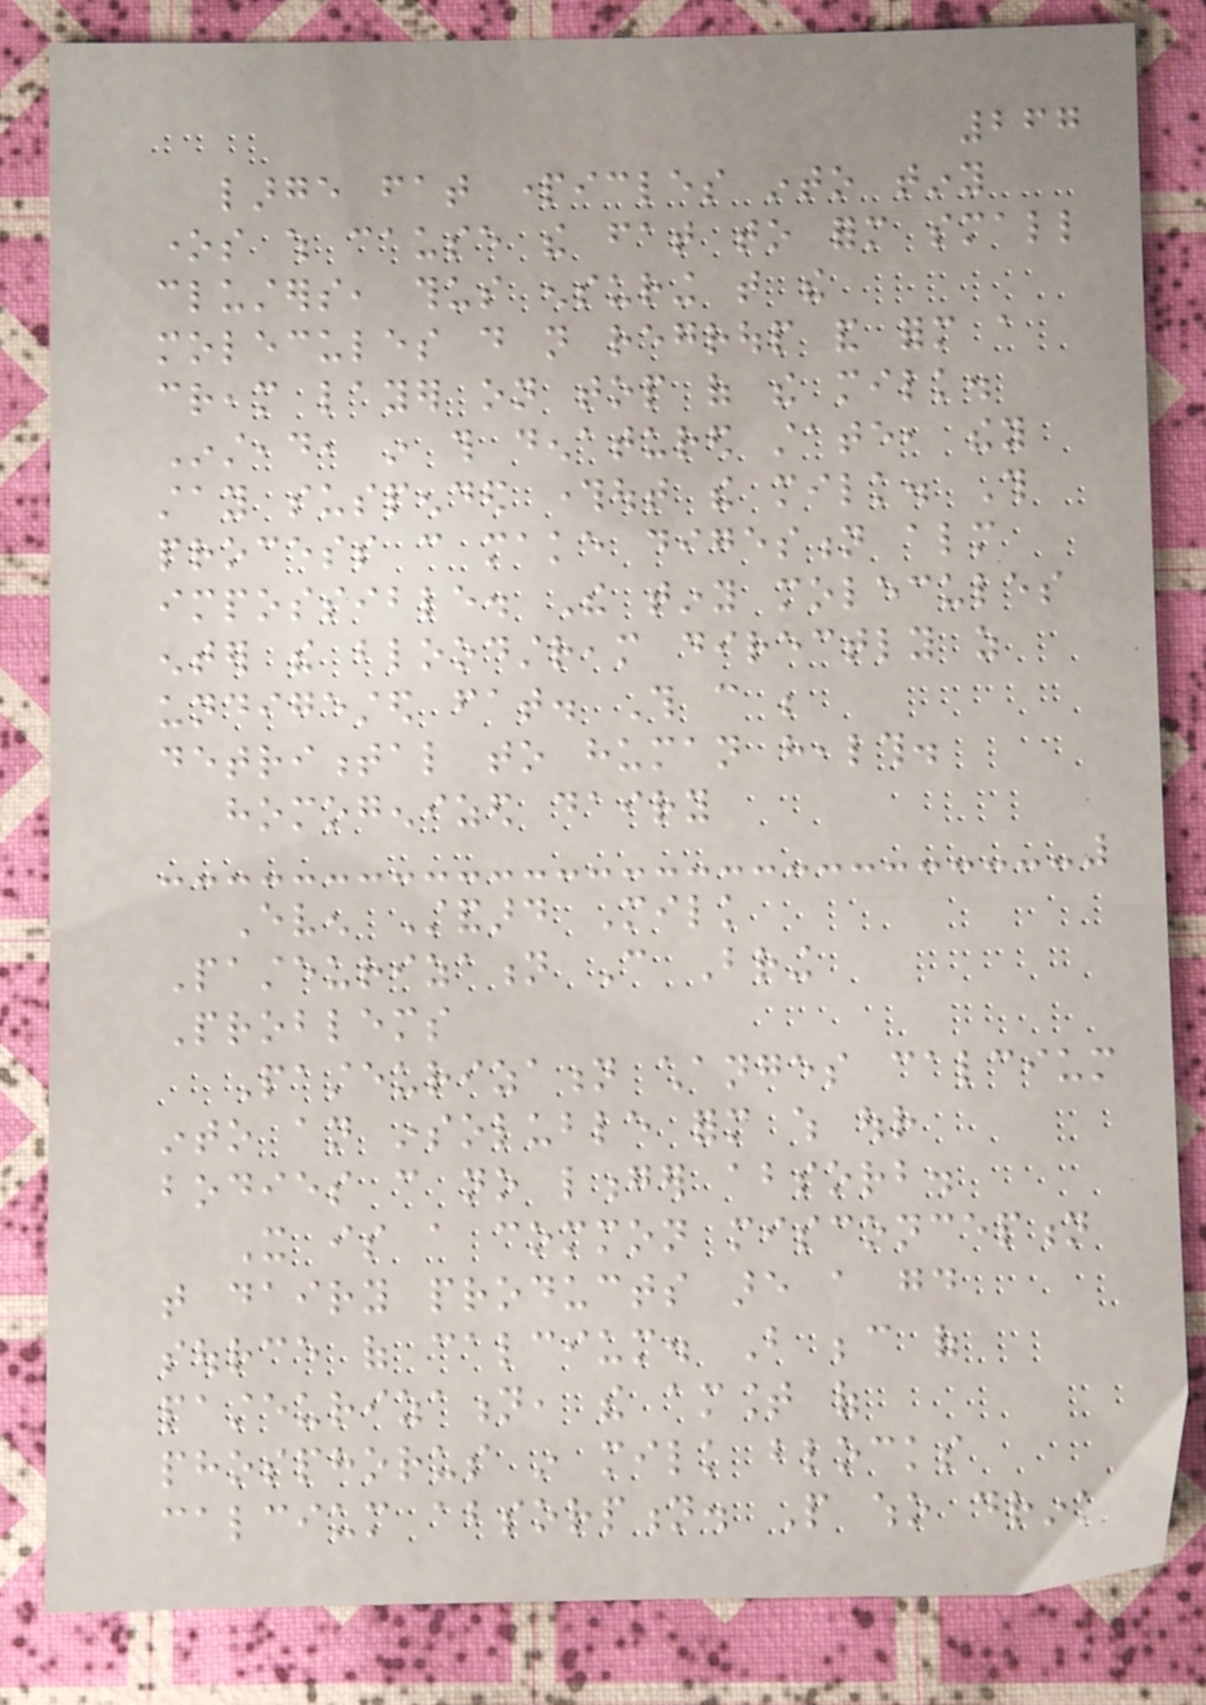267
large fat particles into tiny
ones which cause the fat to form small
clusters, thus ensuring that the
molecules do not regroup and form a
cream layer on top of the milk.
Instead, in this denatured state, they
stay suspended throughout the milk. This
process can make digestion almost
impossible. The tiny molecules
enter the bloodstream directly as
undigested fat. This can be
detrimental to human health.
homogenized dairy
Even Standard Milk
Pasteurization Can Bring
Problems
Pasteurization changes calcium
into an insoluble form which our
bodies can no longer absorb.
It is a common misconception
that dairy products are a good
source of calcium. But because of
pasteurization, the amount of
phosphorus in milk blocks
calcium absorption. People who drink
